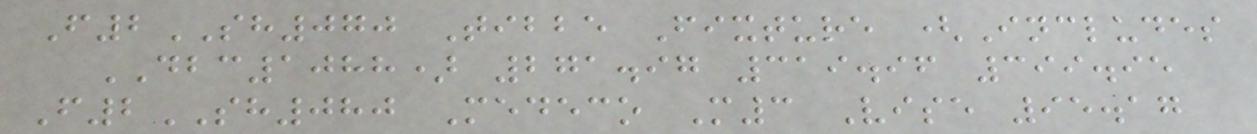F2SH070 Tibbe Fixture (Includes
DBC1088) 271.97 319.96 399.95
F2SH080 Medeco M3 Vise 95.17
